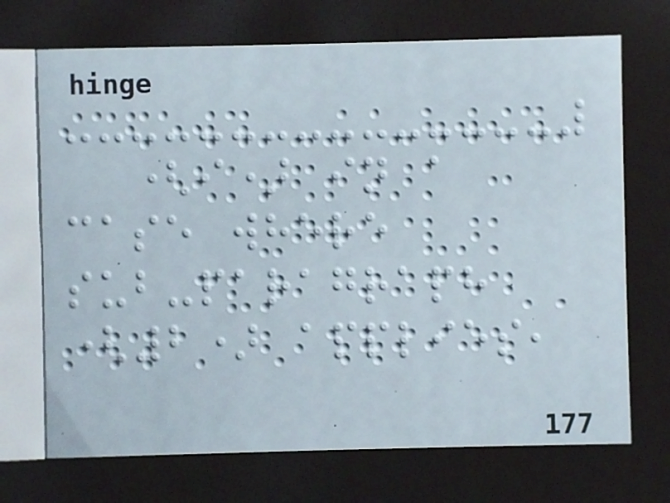(i) in a
case where
sub-paragraph
(2) applies,
